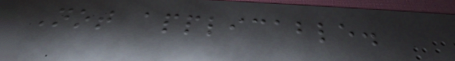Not applicable.
